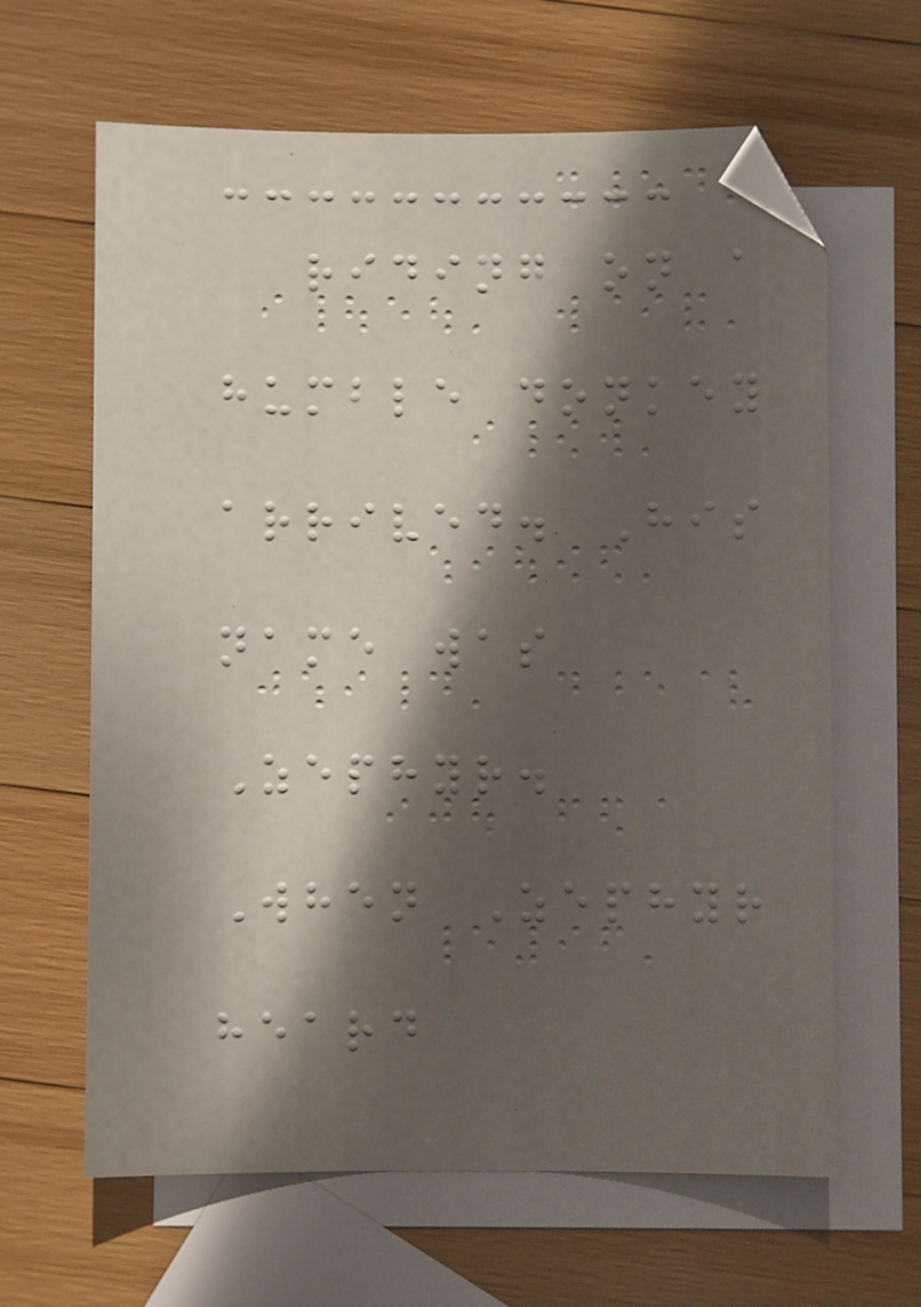riding on a
humble donkey
arrived. His
name was
Zephyr.
When Zephyr
heard
